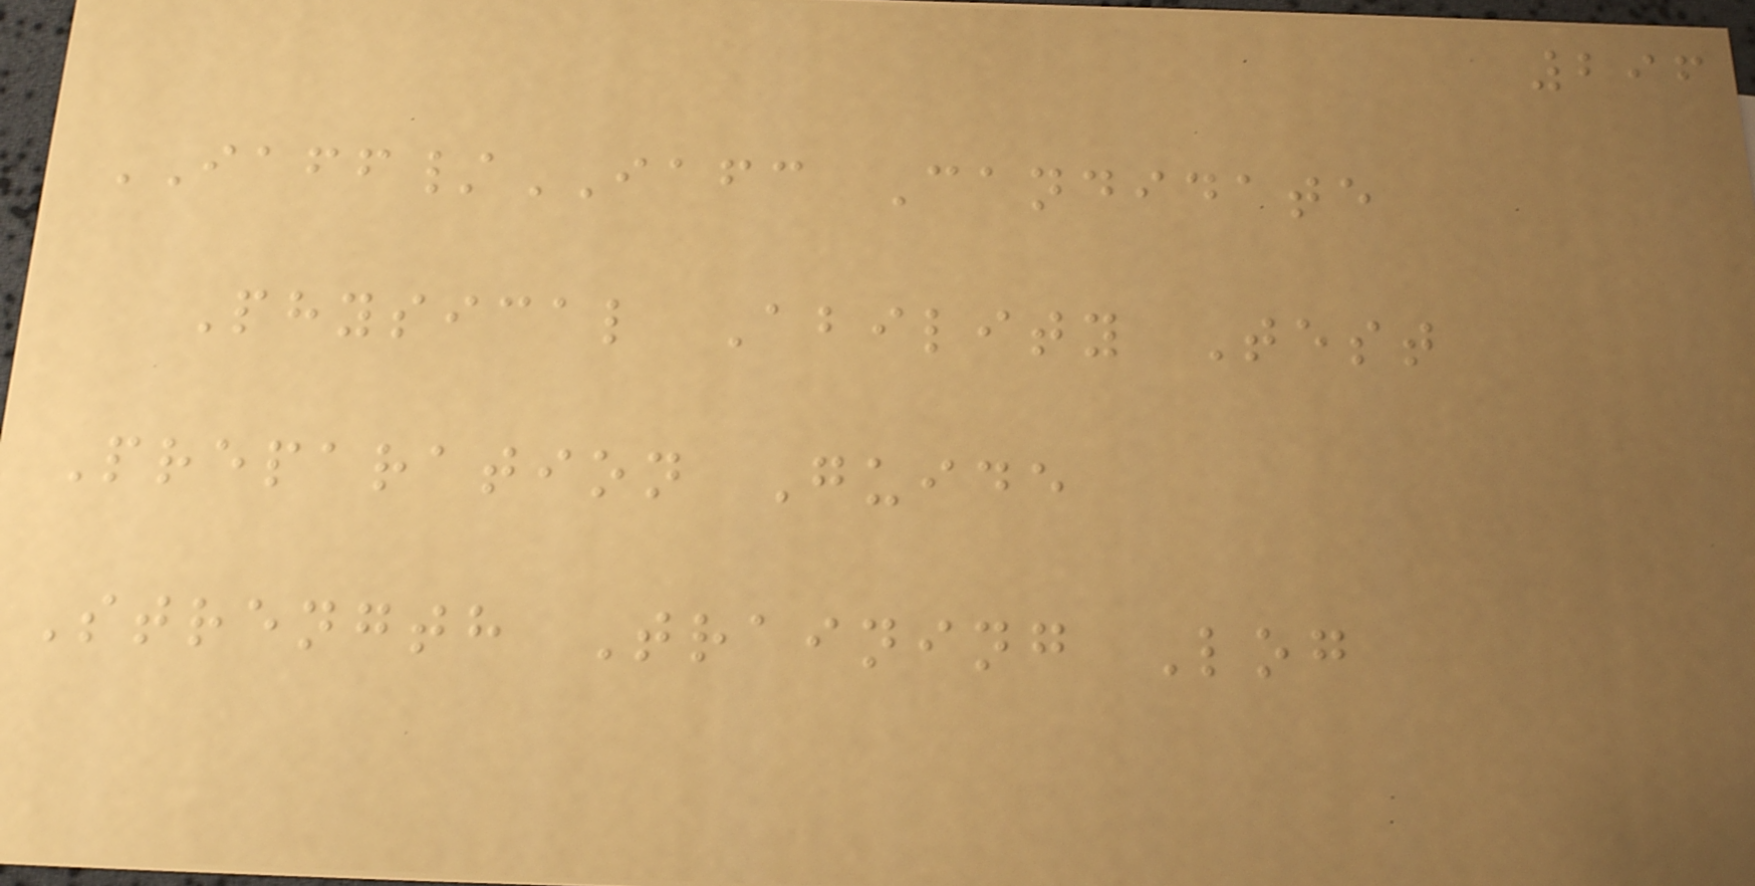296
IAFF/IAFC Candidate
Physical Ability Test
Preparation Guide
Strength Training Log
